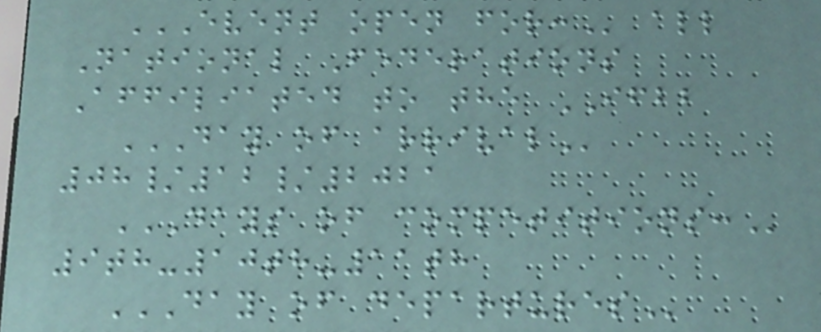EVENT OPEN FOR: all
National Federations
Affiliated to the IFBB
DAY OF ARRIVAL
08/12/2021
DAYS OF COMPETITIONS:
9th-10th-11th
DAY OF DEPARTURES
